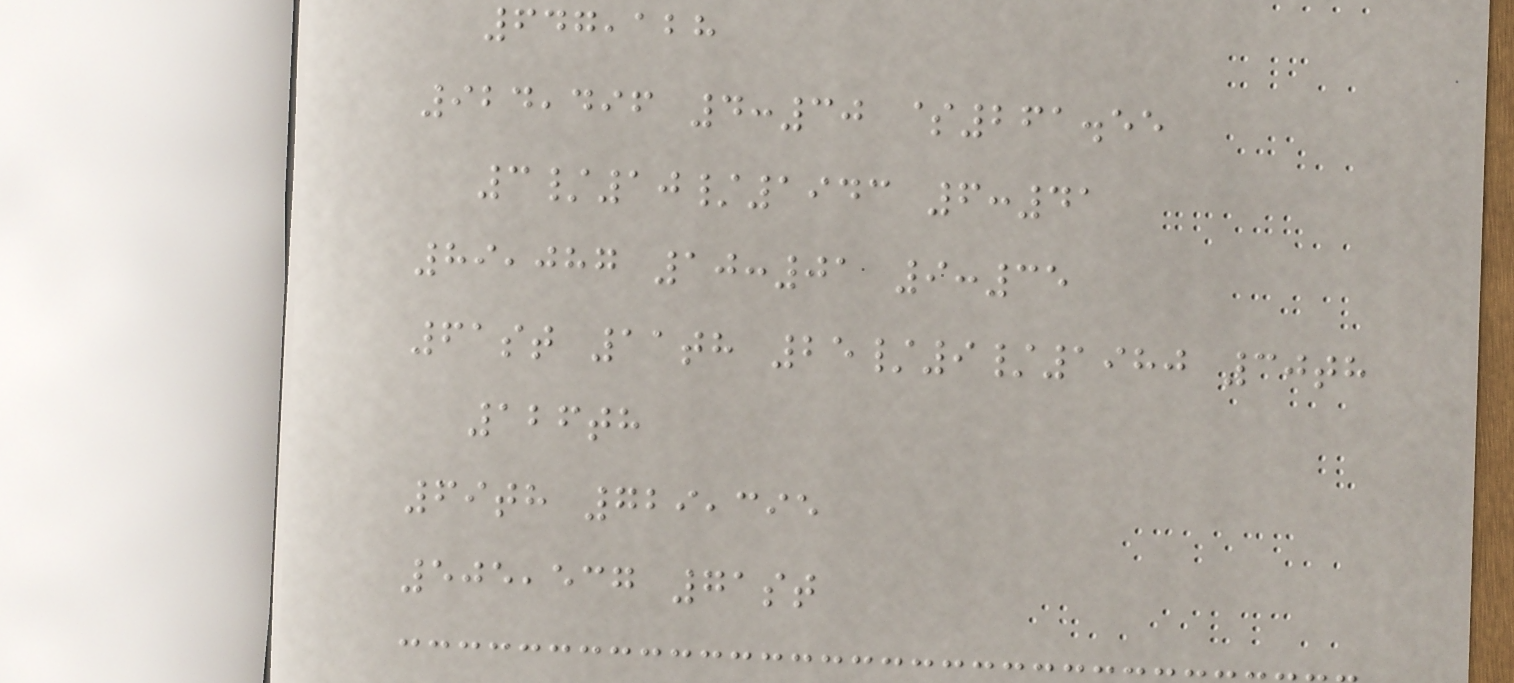647,128
924,496 4:30 $261.55
3/10/1943 6:41
89,087 10:01 9:35
61st 11th 25/9/1980 30th
126th
69th 729,395
505,537 71st
